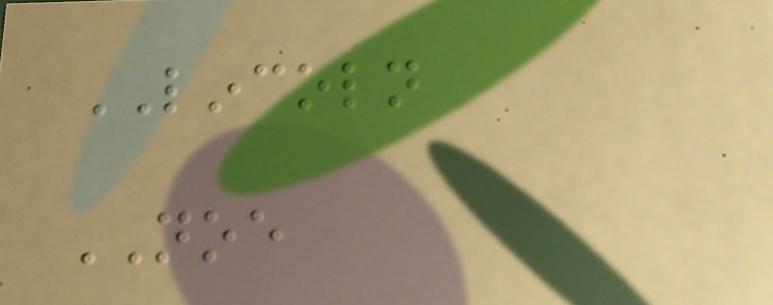LINCOLN
NOE
